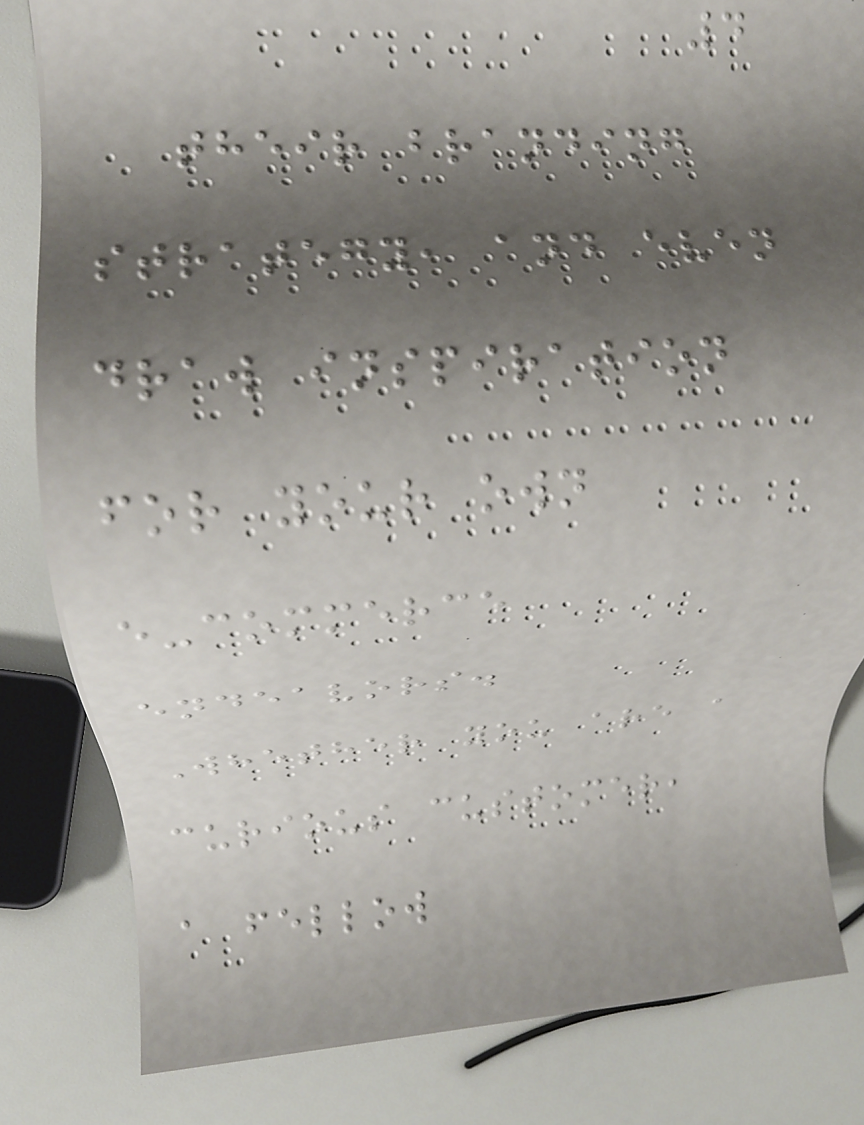4
their branding
strategy, and even
draw inspiration
for your own
e-commerce
endeavors.
Whether you are a
curious customer,
a fellow
